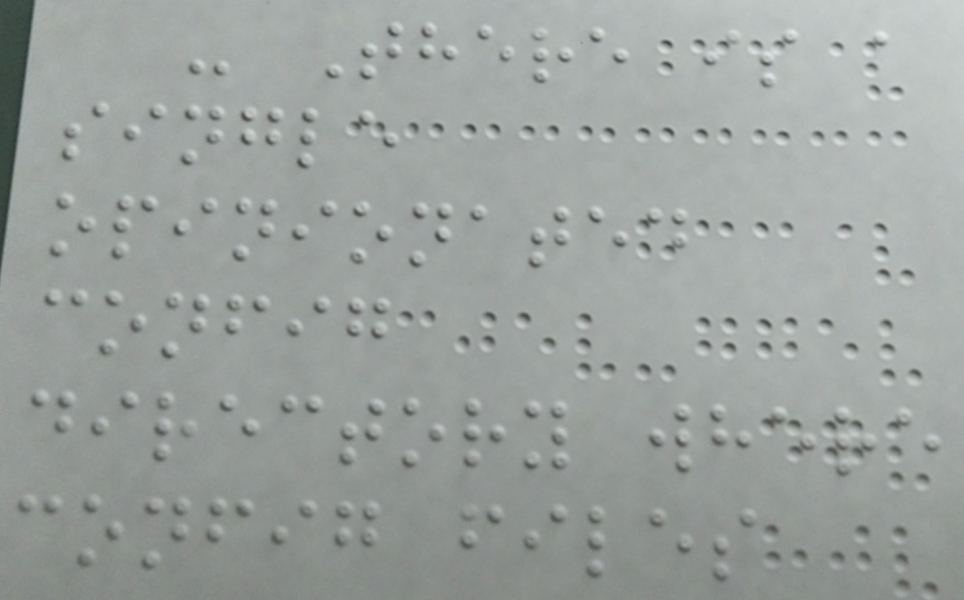- There is a
single
opinionated
config
directory where
config files
